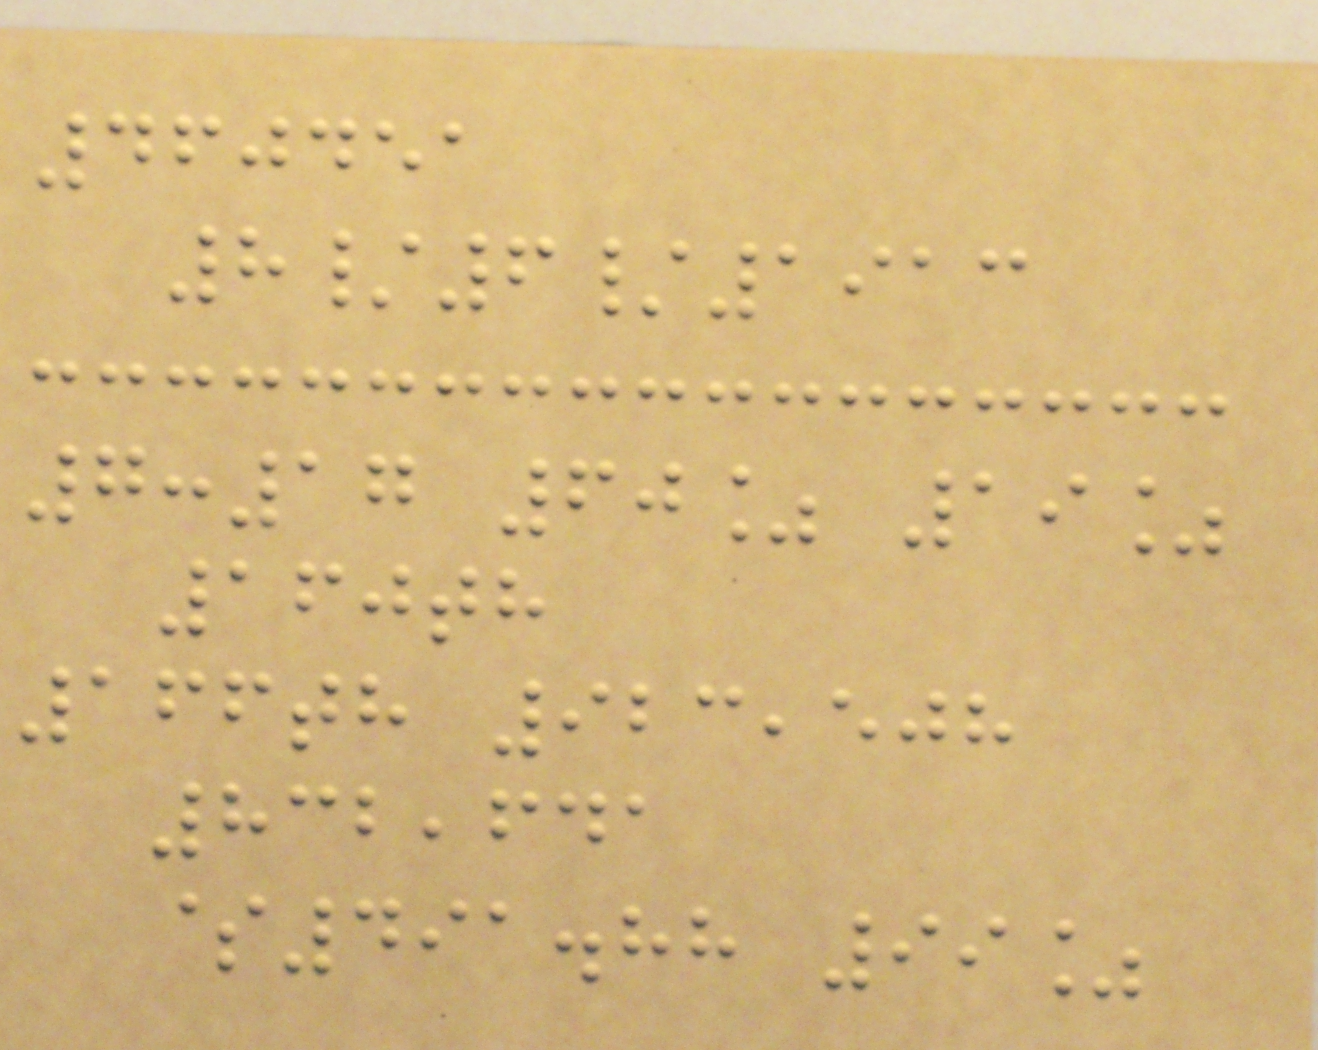460451
8/6/1913
7:17 60% 19%
160th
166th 923,508
832,641
$491.88 99%
